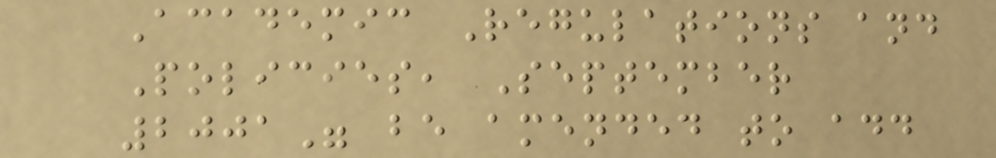Academic Regulations and
Policies, September
2001" be amended to add
